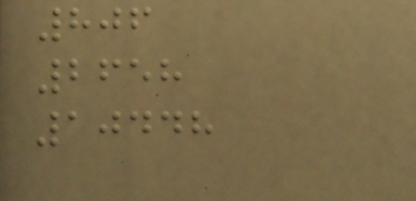806
2658
10448
